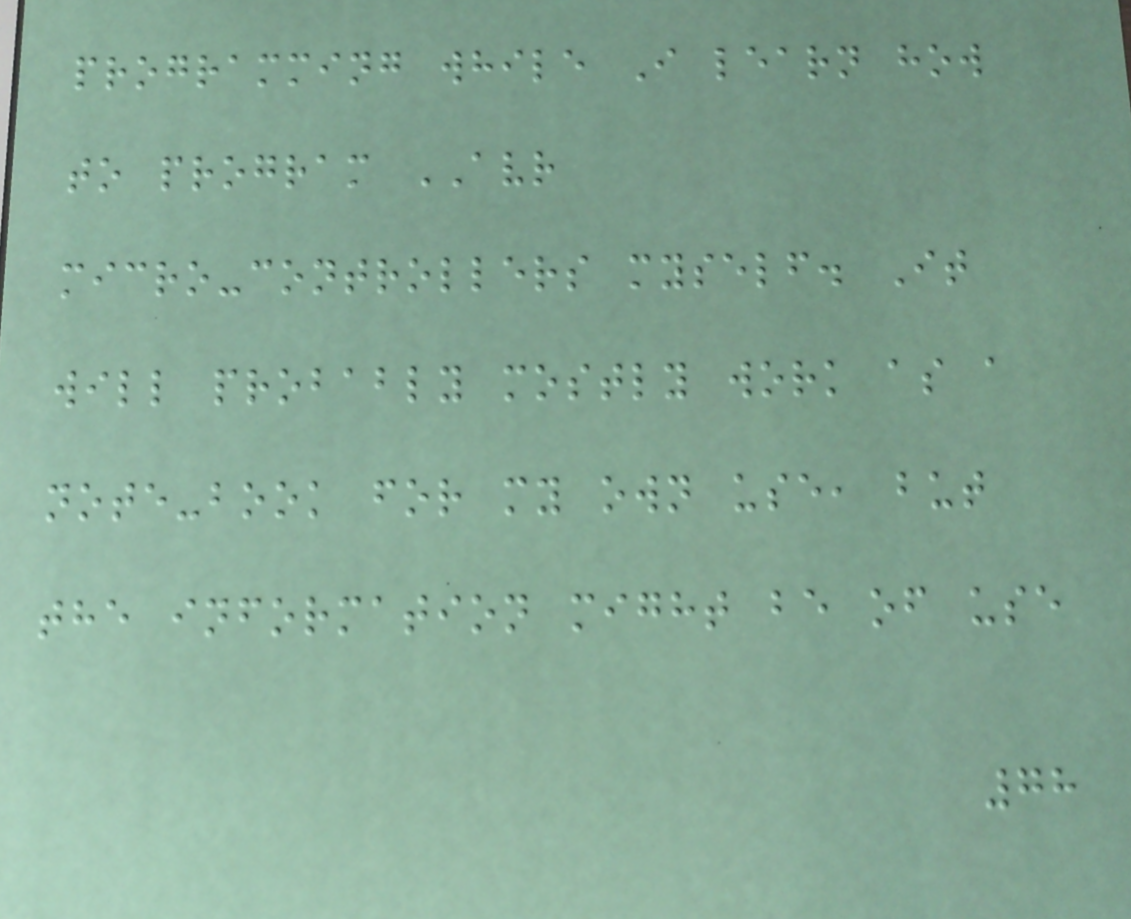programming while I learn how
to program AVR
micro-controllers myself. It
will probably mostly work as a
note-book for my own use, but
the information might be of use
78
